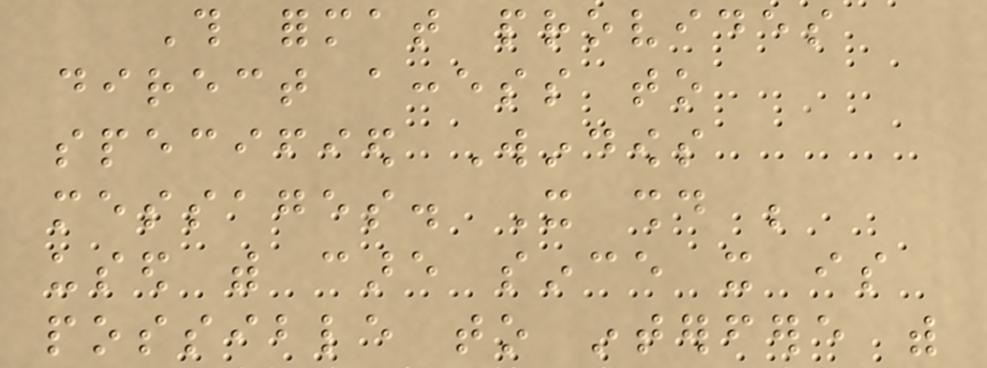This format provides
direct access to
specified Windows
messages. It should be
used with care since it is
possible to interfere with
